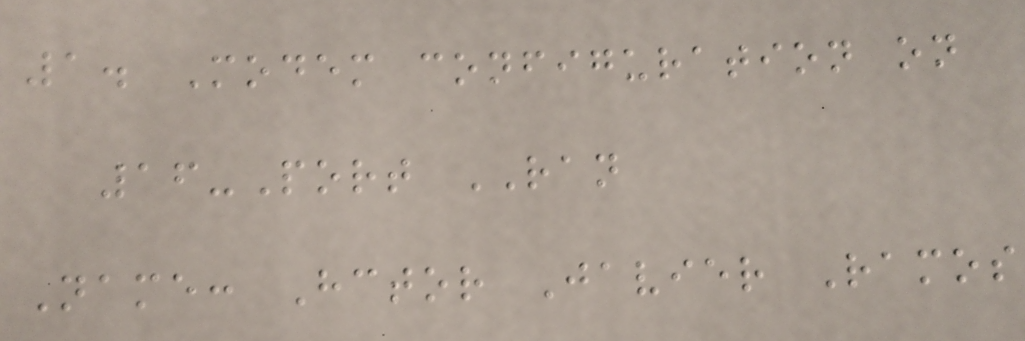1. Modem configuration on
16-Port RAN
Name: Hctor Javier Ramos
